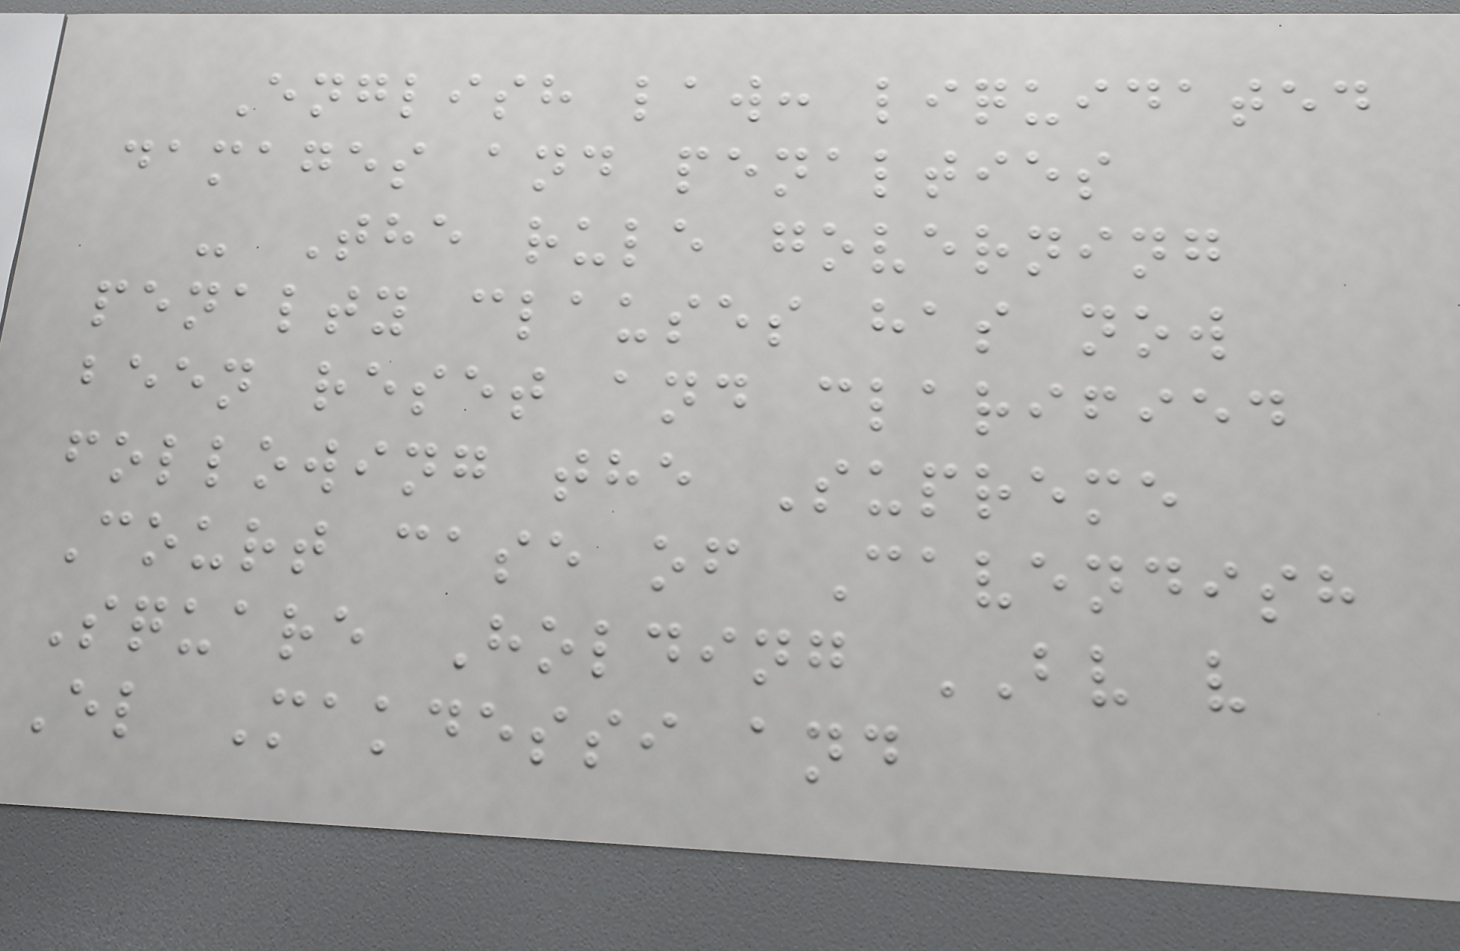English law: liquidated
damages and penalties
- The rule governing
penalty clauses has now
been reset and clarified
following the Supreme
Court case of Cavendish
Square Holding BV v
El Makdessi and
